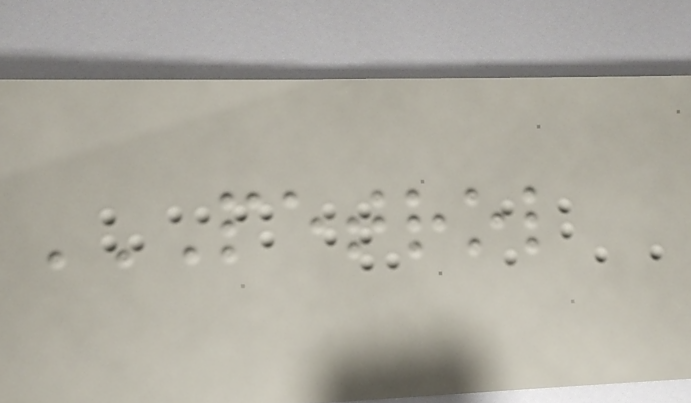PETROL
